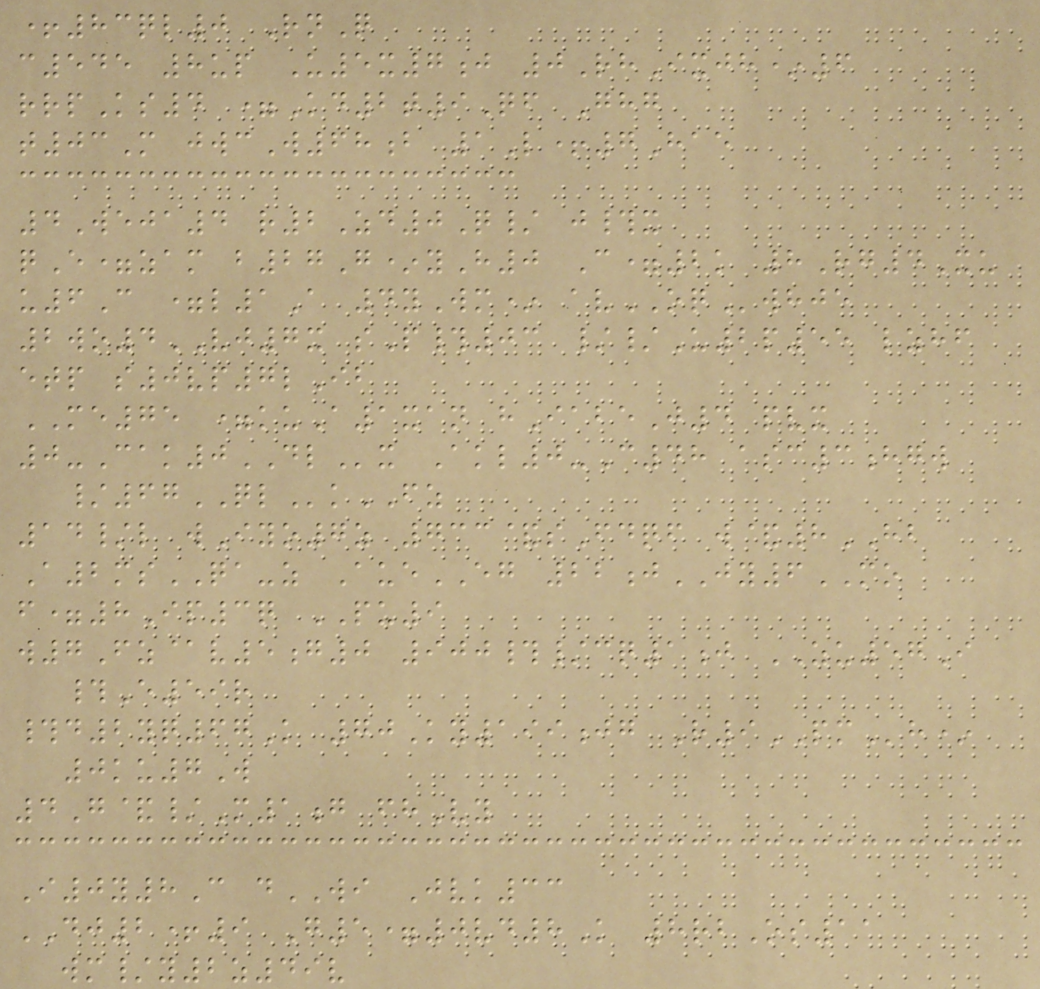+83ql0 RnQ
c545 8up U5x7j 0RhIxjh*6
rrpKs4 =Kd2t9Qf Ghg
t03M jwcW68b 1L+7Hae
4Weja4 r2Zd0Q/ j#x
qE=zam b27G*yH0 C=2k 8Rg4Xu
u6C =l1A 4yWm* avOQwhje
2wo4VJ7x sP#03 //U2p55 lzhf
etp s0vp7lIb
ME75 =kuA1xan hIabeJ4 pvx
0-Cak0DLx Akl0-C48 asc3hgw
/67QLkFZ
14/l wIyo7z 733&sFdqf w&8HB
A2msQA-z AueEG 22jJY6MO
f=8Ip3q PU9
w7Fz@v5g0 900#/cq1j ZU57I
#E59r
#d2yq67K 70Ky199jg R9PMh*
0ku7W
4G&/M1g fhVy
I0y8C dWI Jvk33
DJ2+9 G5=0vd8K 8rbOs11
wm/y2z49v
